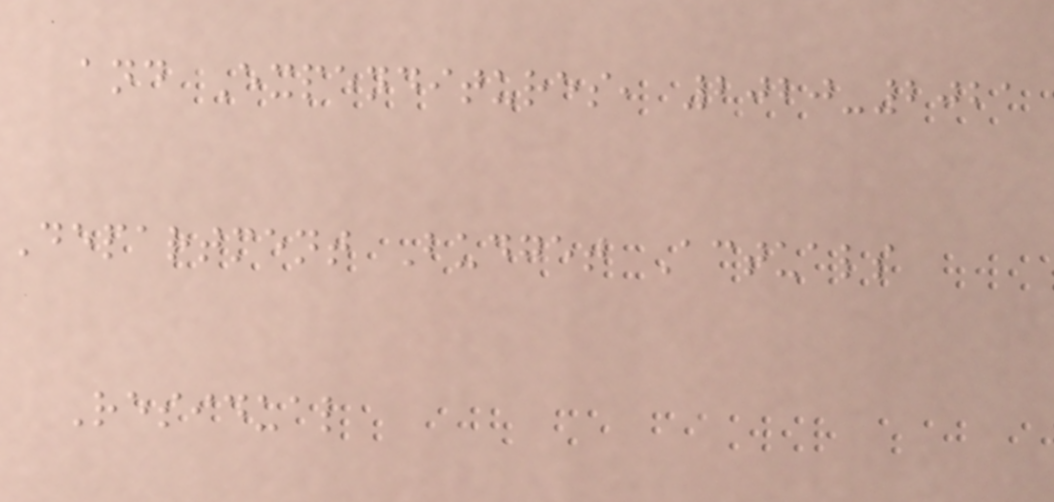and Expenditures, 2020-2021
Department Budget Actuals
Residual
